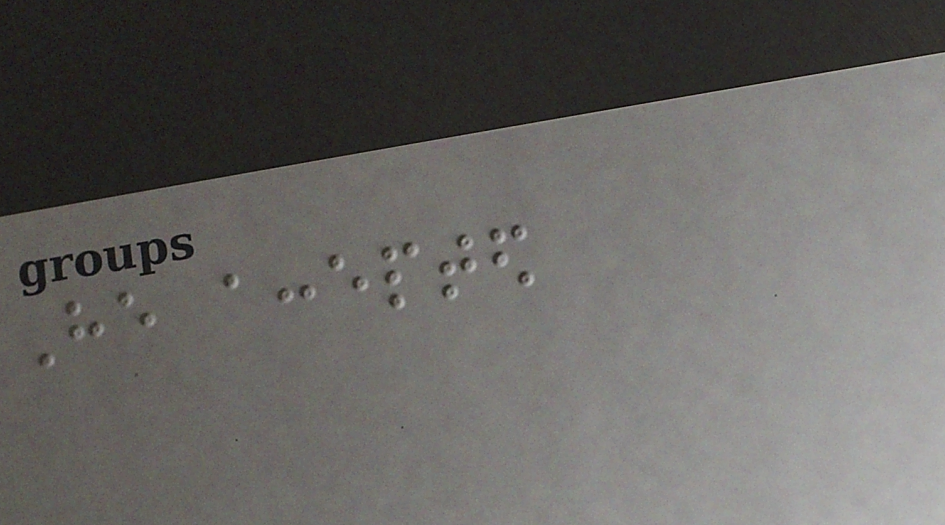He accepted
